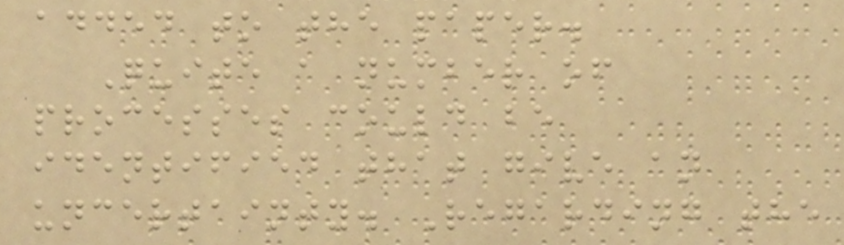added to the paper.
Quite a number of
processes could be
identified that give an
uncertainty. Regarding the
